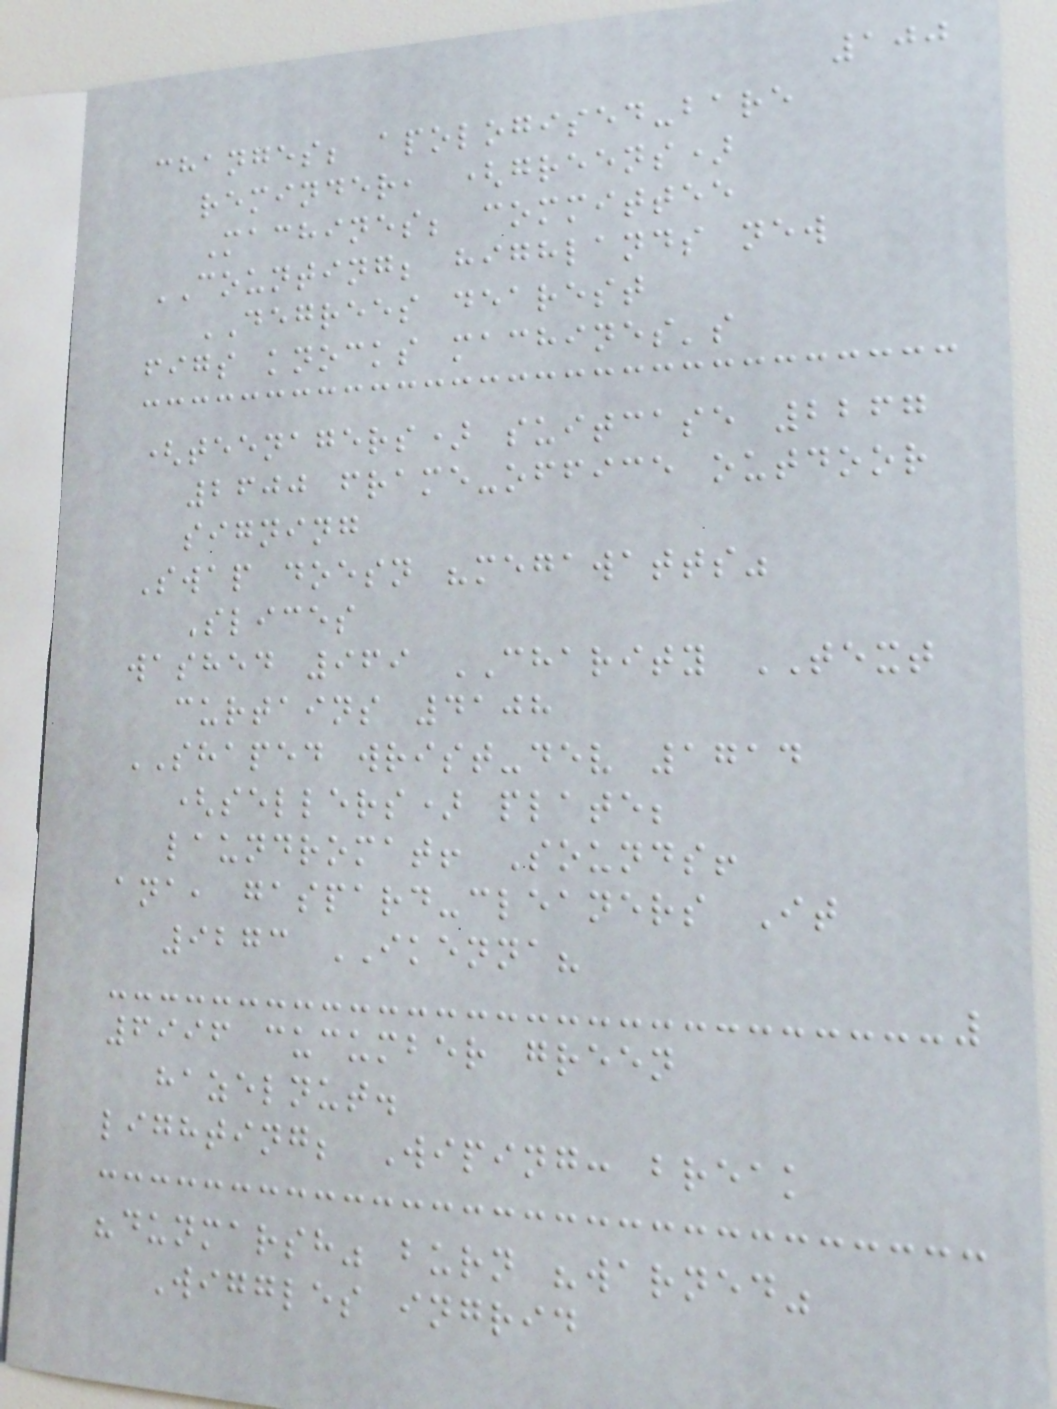100
changes; apologised-bare
reminder, (greens)
Machines; committee
COUNTING; highlands new
DEGREES dearest
figs knocks machines's
(teenagers) suitcase 2267
2600 frame-office outdoor
signing
Swap doesn "megawatts"
Slices
washed 969 CHARITY TEXT
curtains 4108
SHAPED wrist-dev 1714
(sellers) plate;
laundromat! Sounds!
ana, gaspard-cleaners It
9273 IKENNA?
6996 cucumber green
hazelnut.
lighting; Wiping: break
"dunmarsh" burn "warned"
Wiggles ingrid
